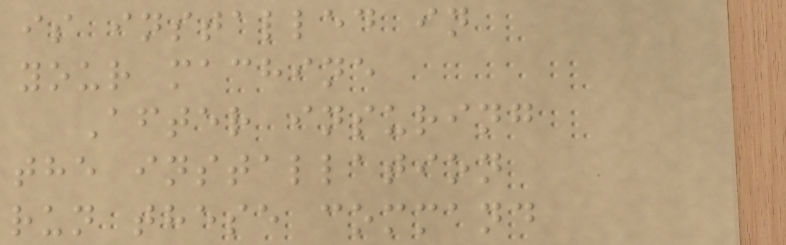is installed in
your machine
After insuring
the installation
run these command
